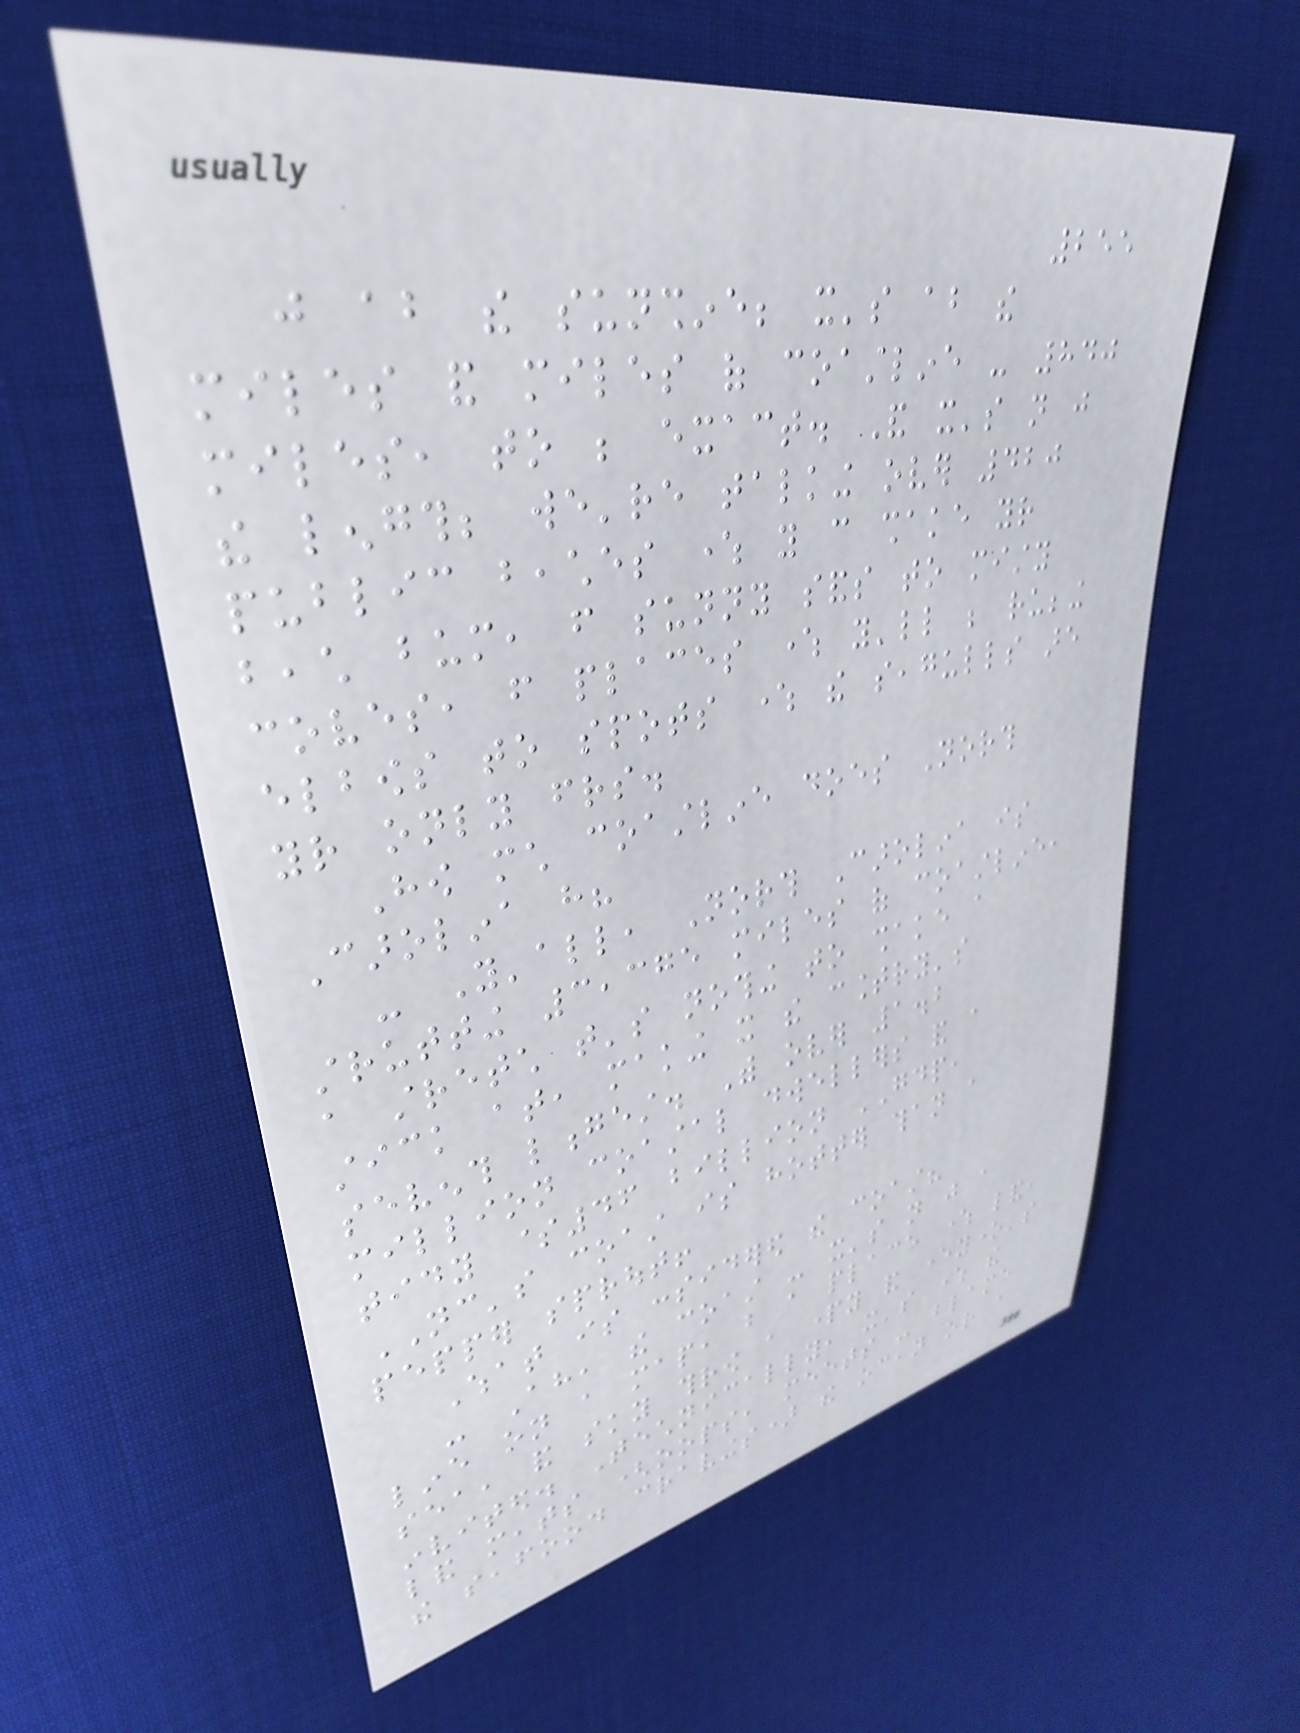255
just about the sunshine; it's about the
miles and miles of coastline - 840
miles, to be exact. And it's not just
the length; we're talking over 420
public beaches where you can shake your
beach bum, from sunny sands to misty
coves, from places where you'll be rubbing
elbows to spots where the seagulls are
your only friends.
How much coastline does North
Carolina have?
- Y'all, North Carolina is
strutting 3,375 miles of coastline,
a stretch that's nothing to shake a
stick at, making it the country's
seventh longest. With over 1.2
million coastal dwellers and a
tidy $46 billion GDP,
NC's coast is hotter than a
pepper sprout!
What is considered the coast?
- Ah, the coast - it's not just a
line on a map, but a place where land,
sea, and sky throw a party and everyone's
invited. Technically, it's where the
land meats (oops, meets - blame
the seafood cravings) the ocean or a
